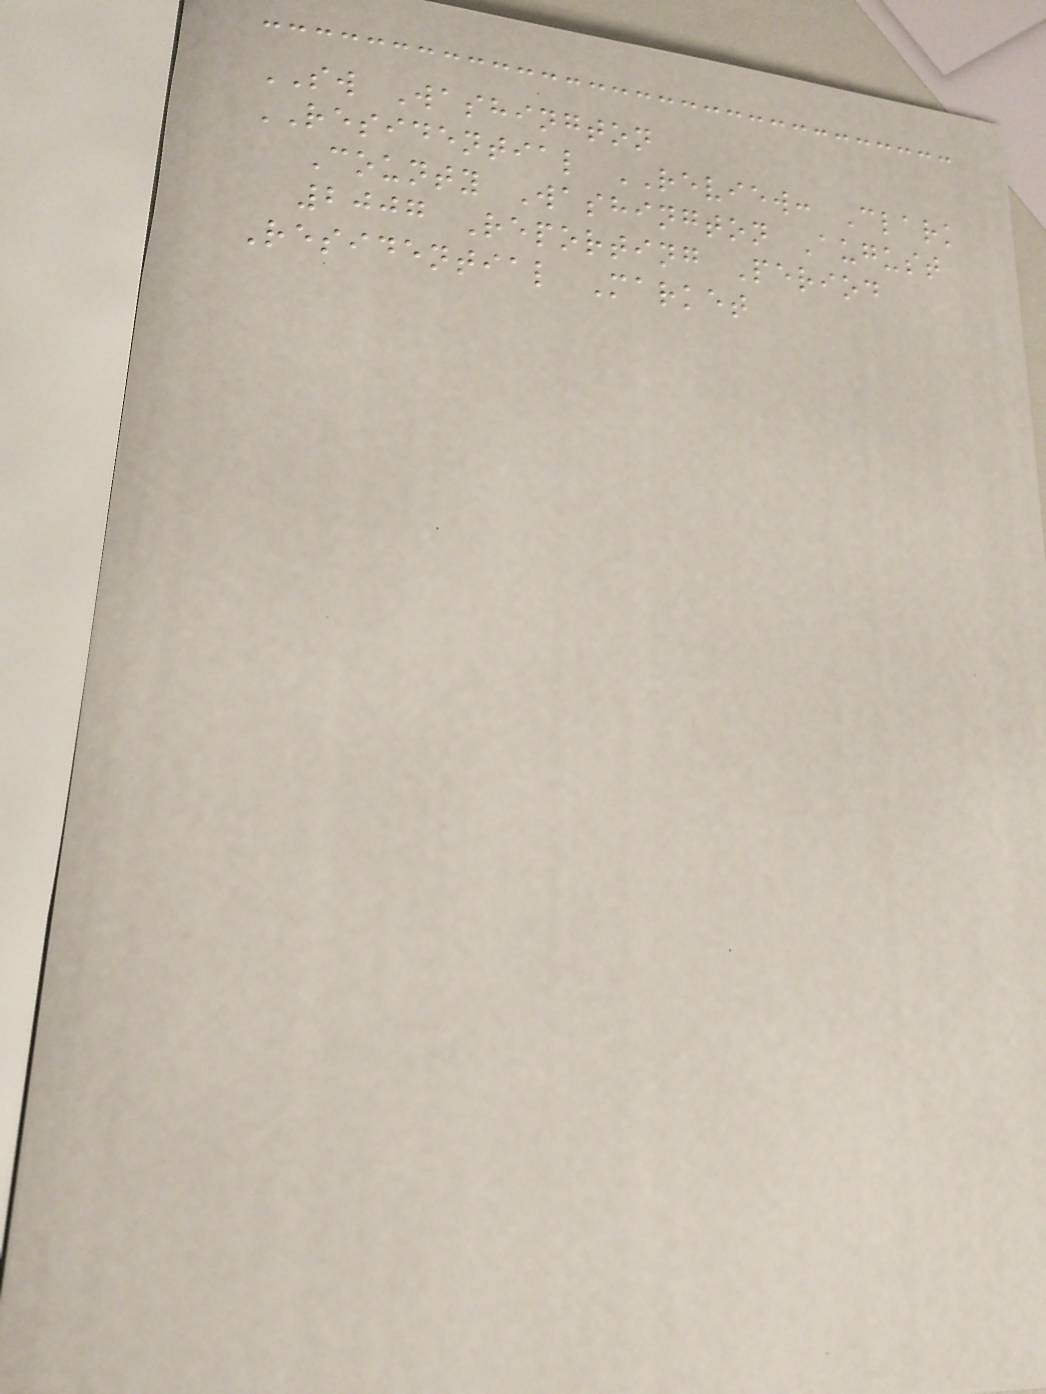SW Washington
RESIDENTIAL REVIEW: Clark
County Washington August
2007 Reporting Period
Residential Market
